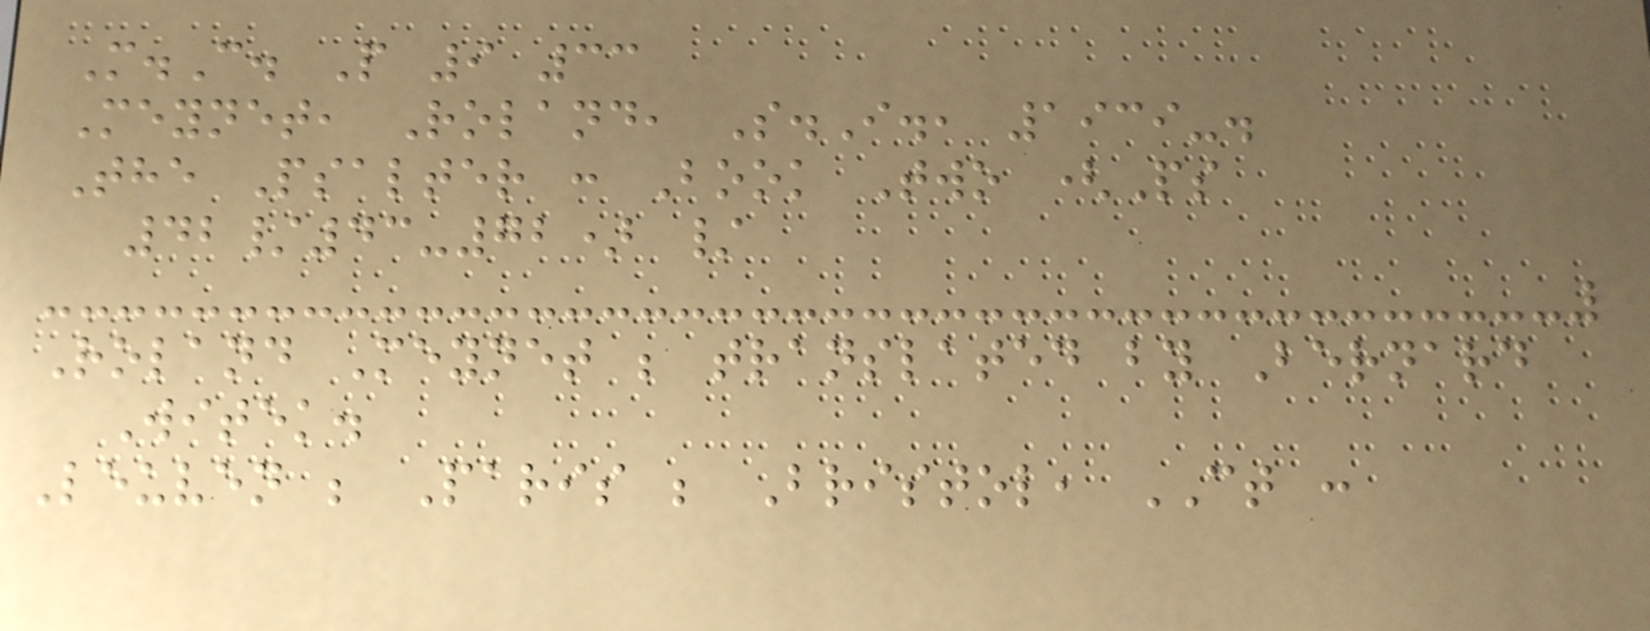M.C. P 9 33
Meynet, Roland, S.I., 1939-.
The Psalter : Book Two (Ps
42/43-72) /
Roland Meynet ; translated by Bernard
Witek.
Leuven ; Paris ; Bristol, CT :
